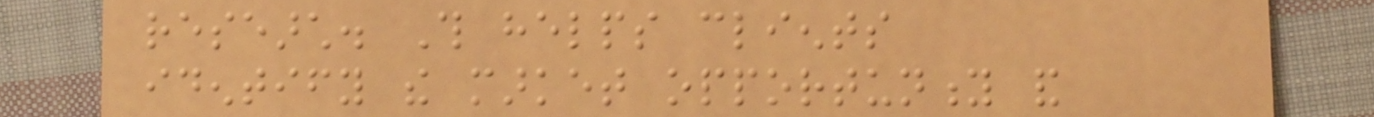research. This helps clients
identify the market opportunity and
